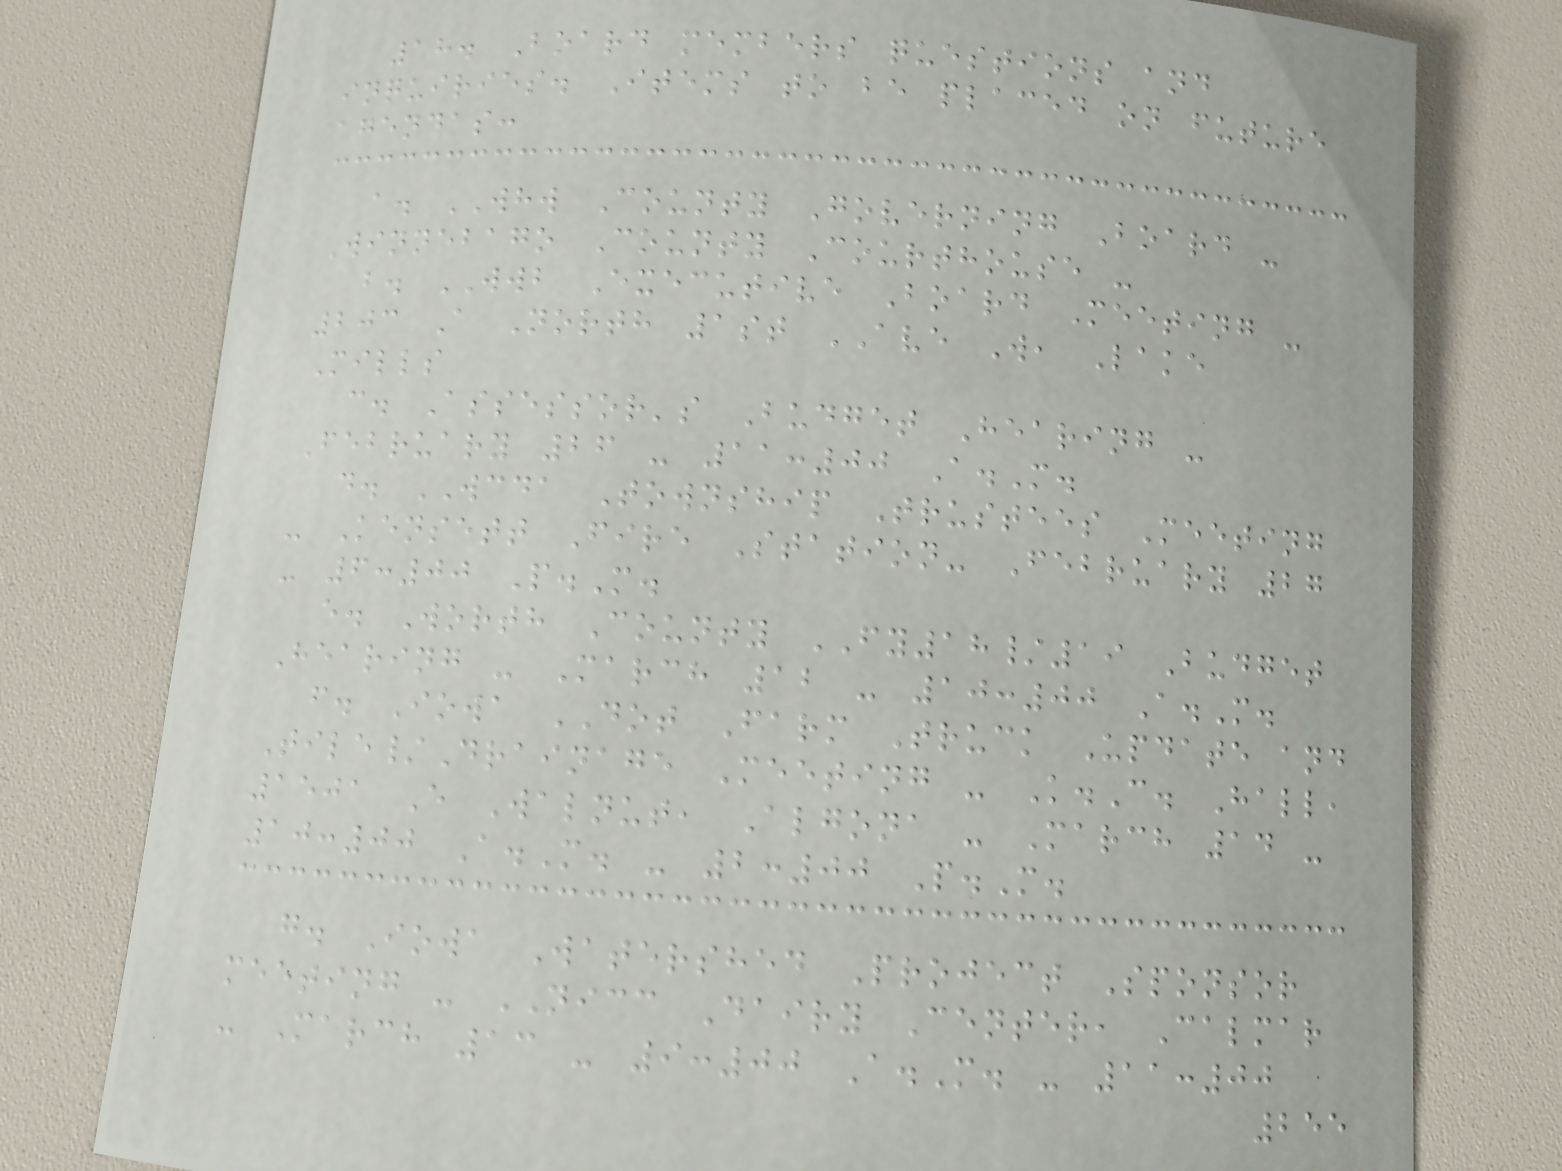18. Board members questions and
inquiries. Items to be placed on future
agendas:
a. WHW County Governing Board -
Winnebago County Courthouse -
b. WWB Executive Board Meeting -
203 A North 1st AVE W, Lake
Mills
c. Assessor's Budget Hearing -
February 26 - 11:00 A.M.
d. WCDA Township Trustees Meeting
- Kensett Fire Station- February 27
- 6:00 P.M.
e. Worth County FY18/19 Budget
Hearing - March 12 - 10:00 A.M.
f. Iowa DOT Farm Truck Update and
Tile/Drainage Meeting - K.C. Hall,
1501 E Walnut, Algona - March 14 -
10:00 A.M. - 2:00 P.M.
g. Iowa Watershed Project Sponsor
meeting - NICC Dairy Center, Calmar
- March 13 - 9:00 A.M. - 11:00
255
